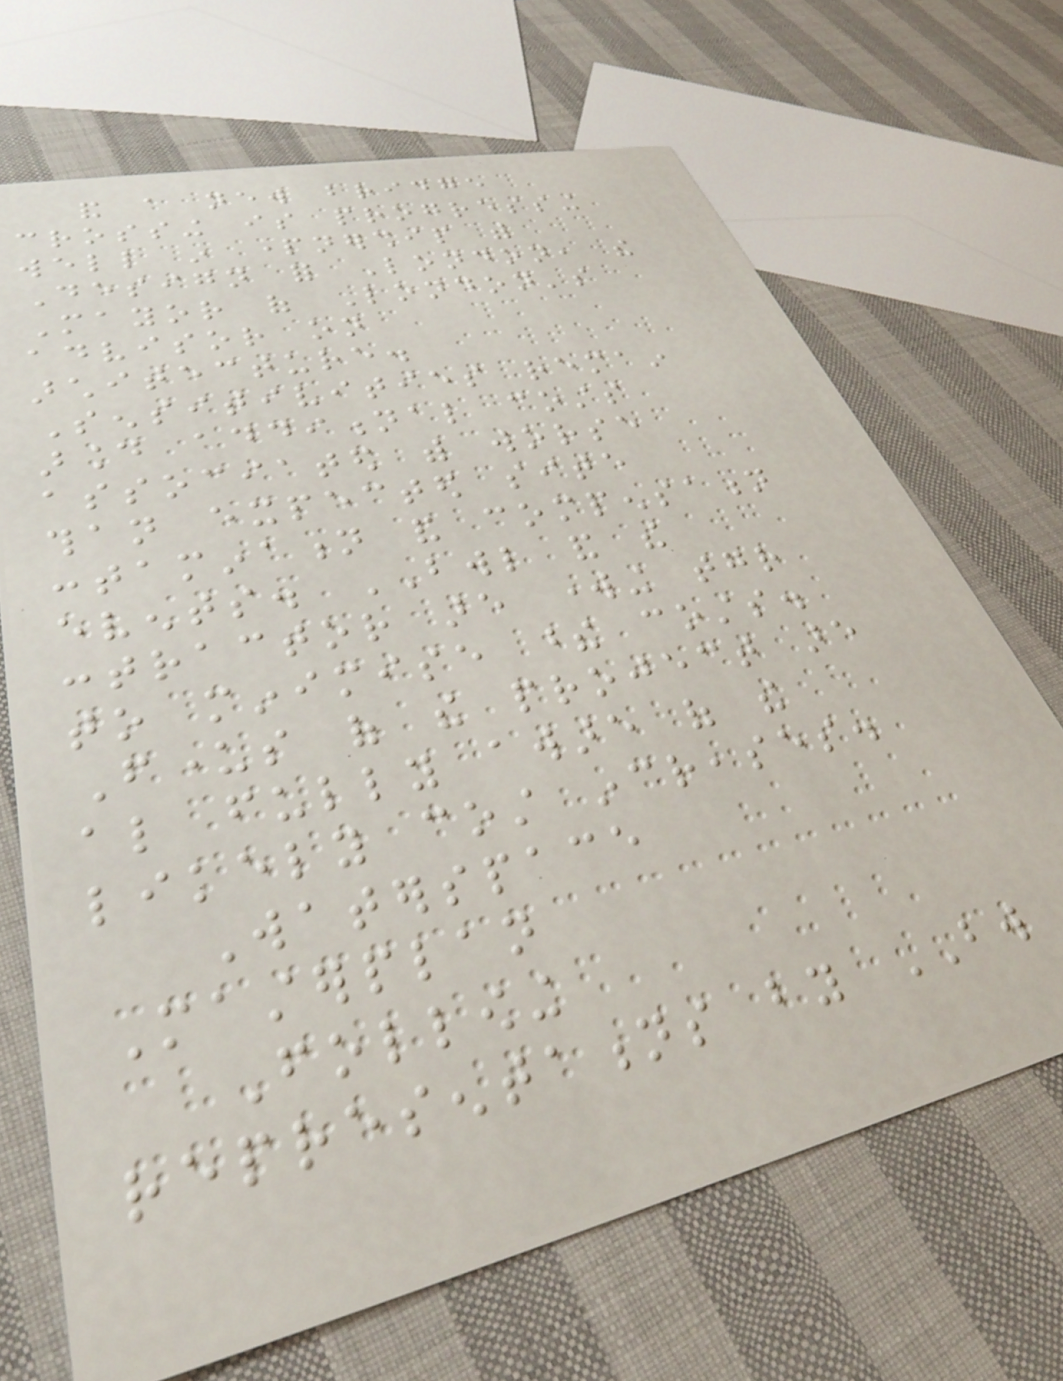and a new bridge
crossing is progressing
well in partnership with
Design for London, the
Mayor of London's
advisor on
architecture.
Sensitivities remain
around additional costs
associated with worse
than expected site
contamination and compensation
events. BWL and the
contractor are working together
to minimise these costs.
Funders of the project are
also fully aware of the
likely cost increases.
Waterspace
Masterplan
Following
representations by BW
